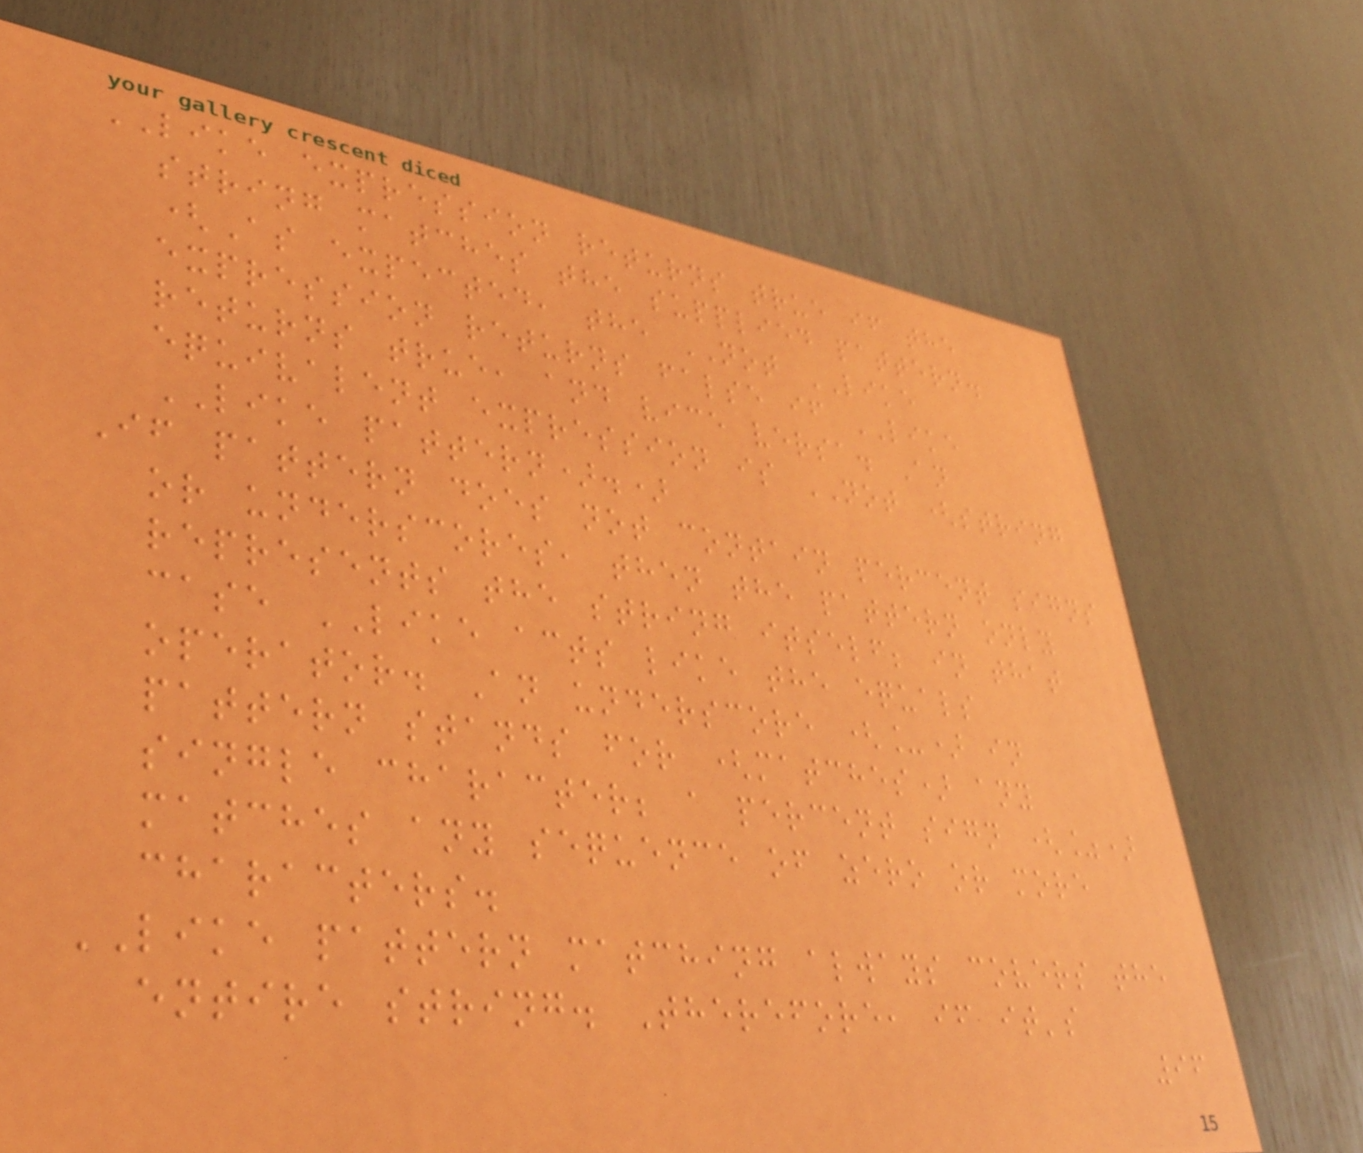LIKE expression returns true if the
string matches the supplied pattern.
(As expected, the NOT LIKE
expression returns false if LIKE
returns true, and vice versa. An
equivalent expression is NOT (string
LIKE pattern).)
If pattern does not contain percent signs
or underscores, then the pattern only
represents the string itself; in that
case LIKE acts like the equals
operator. An underscore (_) in
pattern stands for (matches) any
single character; a percent sign (%)
matches any sequence of zero or more
characters.
LIKE pattern matching always covers the
entire string. Therefore, if it's
96
